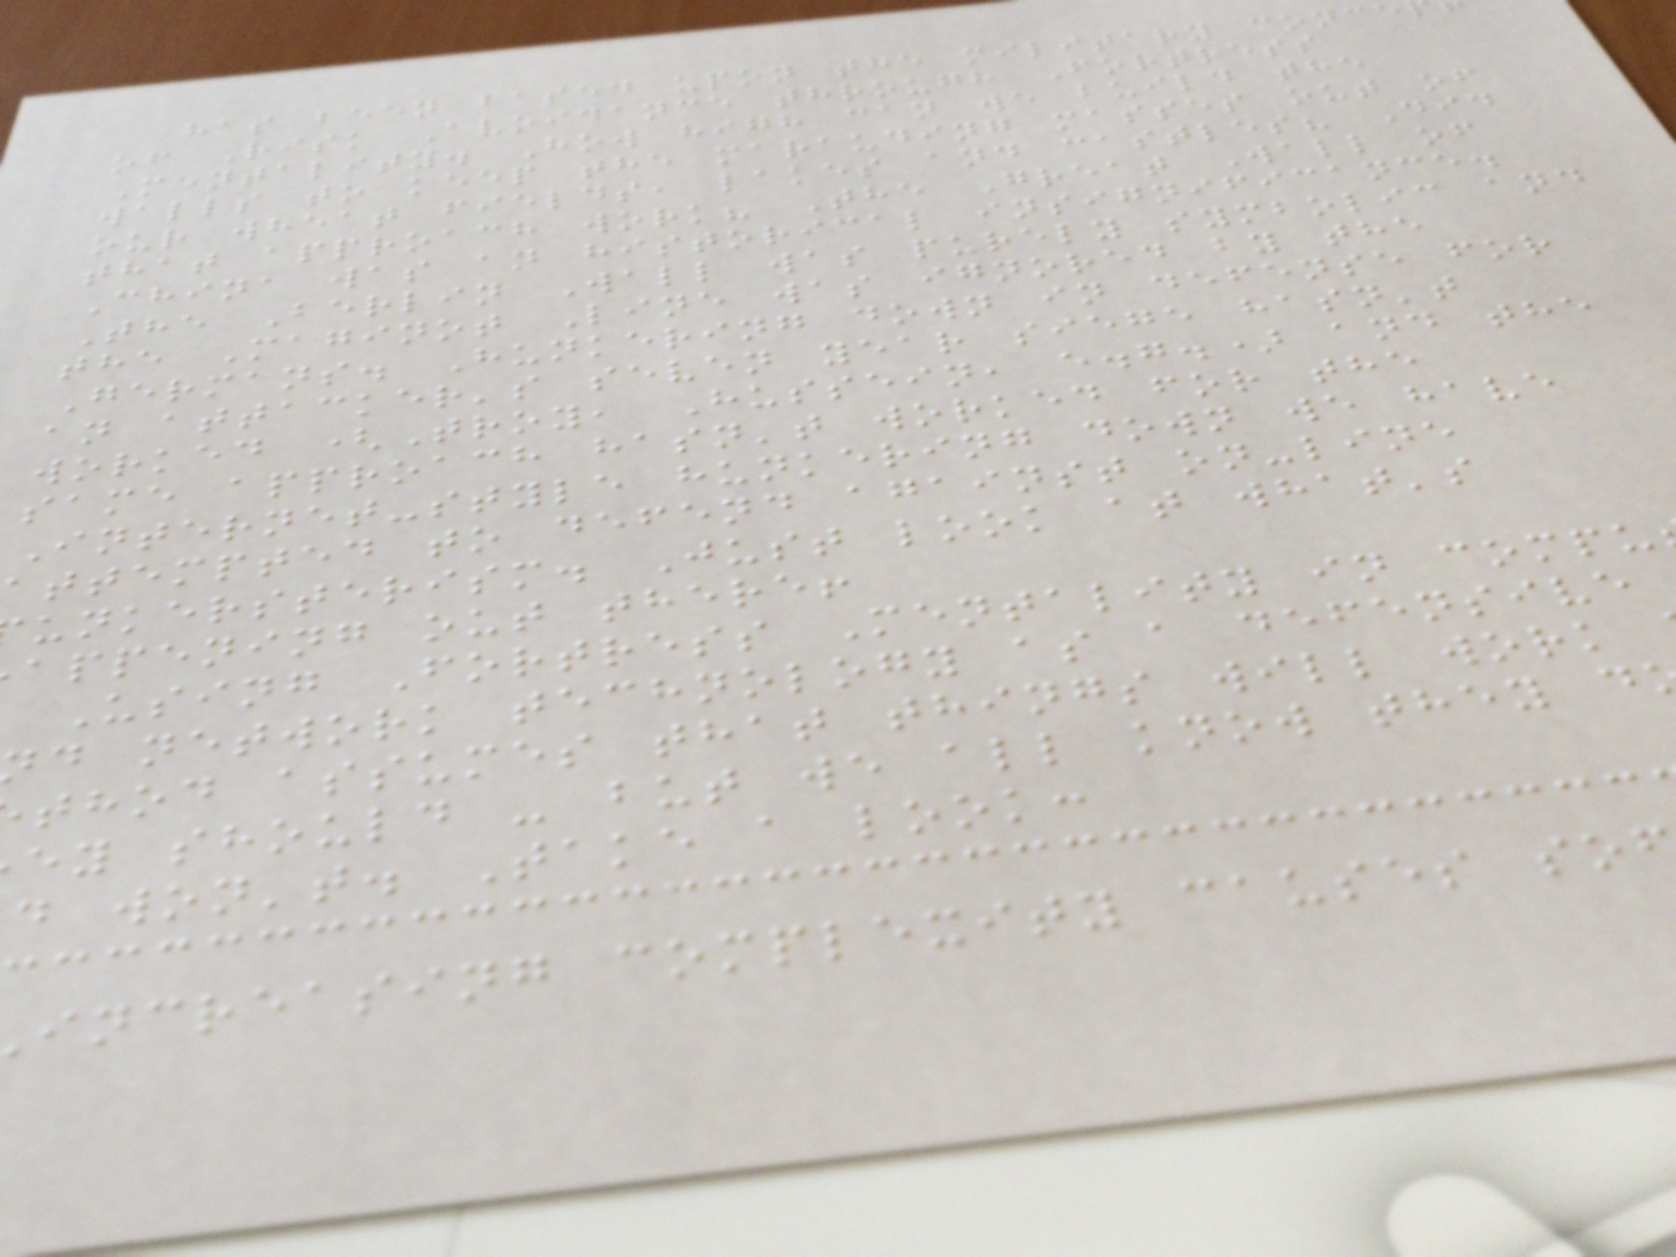has been based upon the military conce
of Risk Avoidance through Fortress
Mentality. How high can we build the
walls to keep the marauding masses out of
our wheat fields, lakes and castles? Did
that approach work? The Great Wall of
China was an historical insignificance.
The Berlin Wall was purely symbolic and
the Maginot Line was ignored by the
Germans. Hunkering down in defense for
an attacker's seven year siege hasn't
worked (Troy, Hussein, e.g.) and the
same approach hasn't worked for the
Internet-style hunkering down we have
ttempted to defend against on-line
unkersterism. Just look at what's
appening out there!
Using Fortress Mentality in compu
d network technology as a defensive
thod assumes that things will work
ey should - but we all know they d
d won't. Take a look:
increasing complexity causes so
